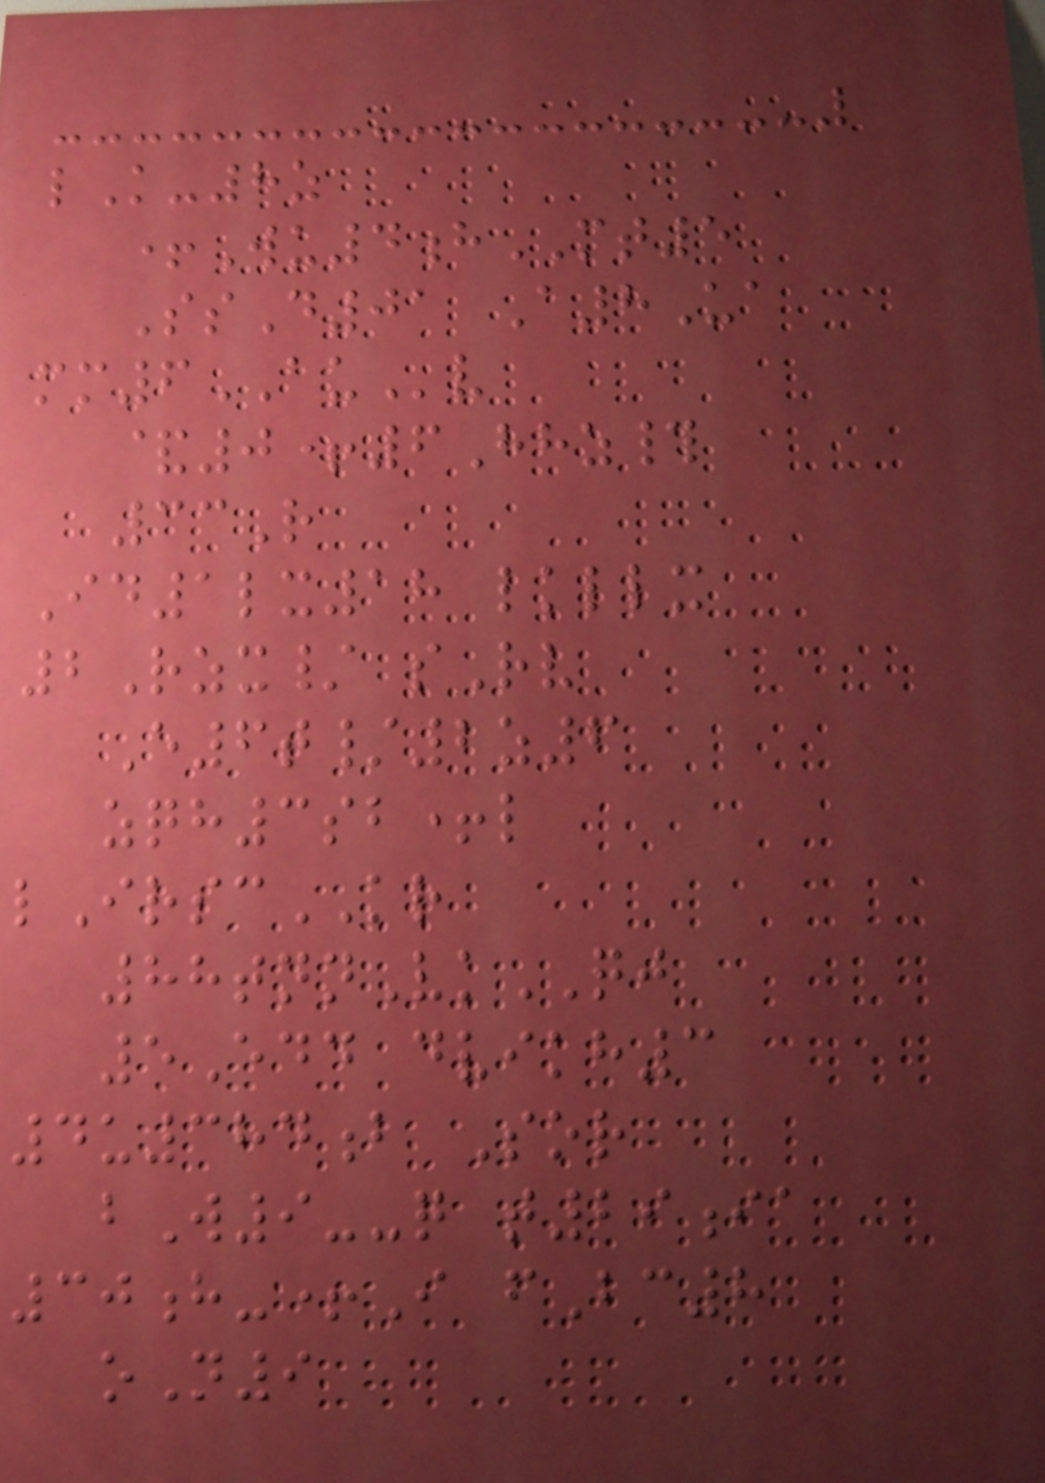lK-8z
+Wu4hMT5
SsD01 A8Ua
mm6AUv
&0+6Hhz#
33R
Id1lx18 lkllx
2Rzx/ sRv
E6t/2z6
zqh3sb+l
lIrscKR
88tnnVkQJ
5Edd dvikh3
4u384b Sor
bW9--q t29ia
30h-+I fBc8
oN9
